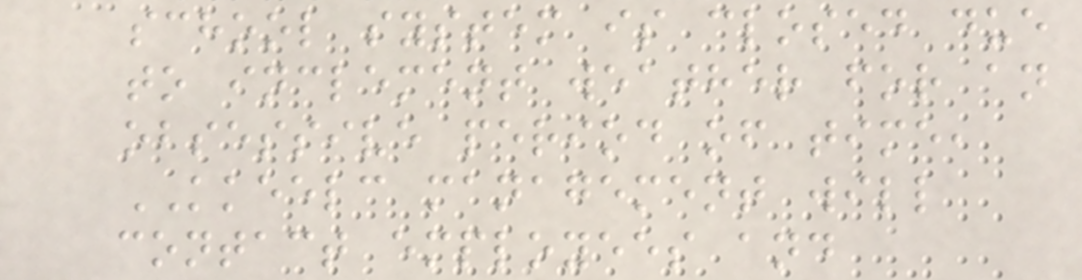school system is closed due
to inclement weather for an
obsessive period of time,
KKEELC management will
contact employees and
